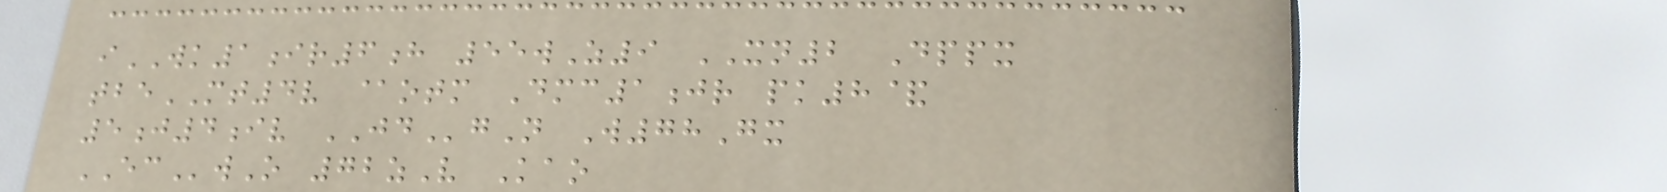iWK1ir6h 55wZ9 XN2 Dppx
tbeMT4v @otm Dmc1jr pk8&
5j4iv JDgN W78Gx
ECwO 72zV Kao
